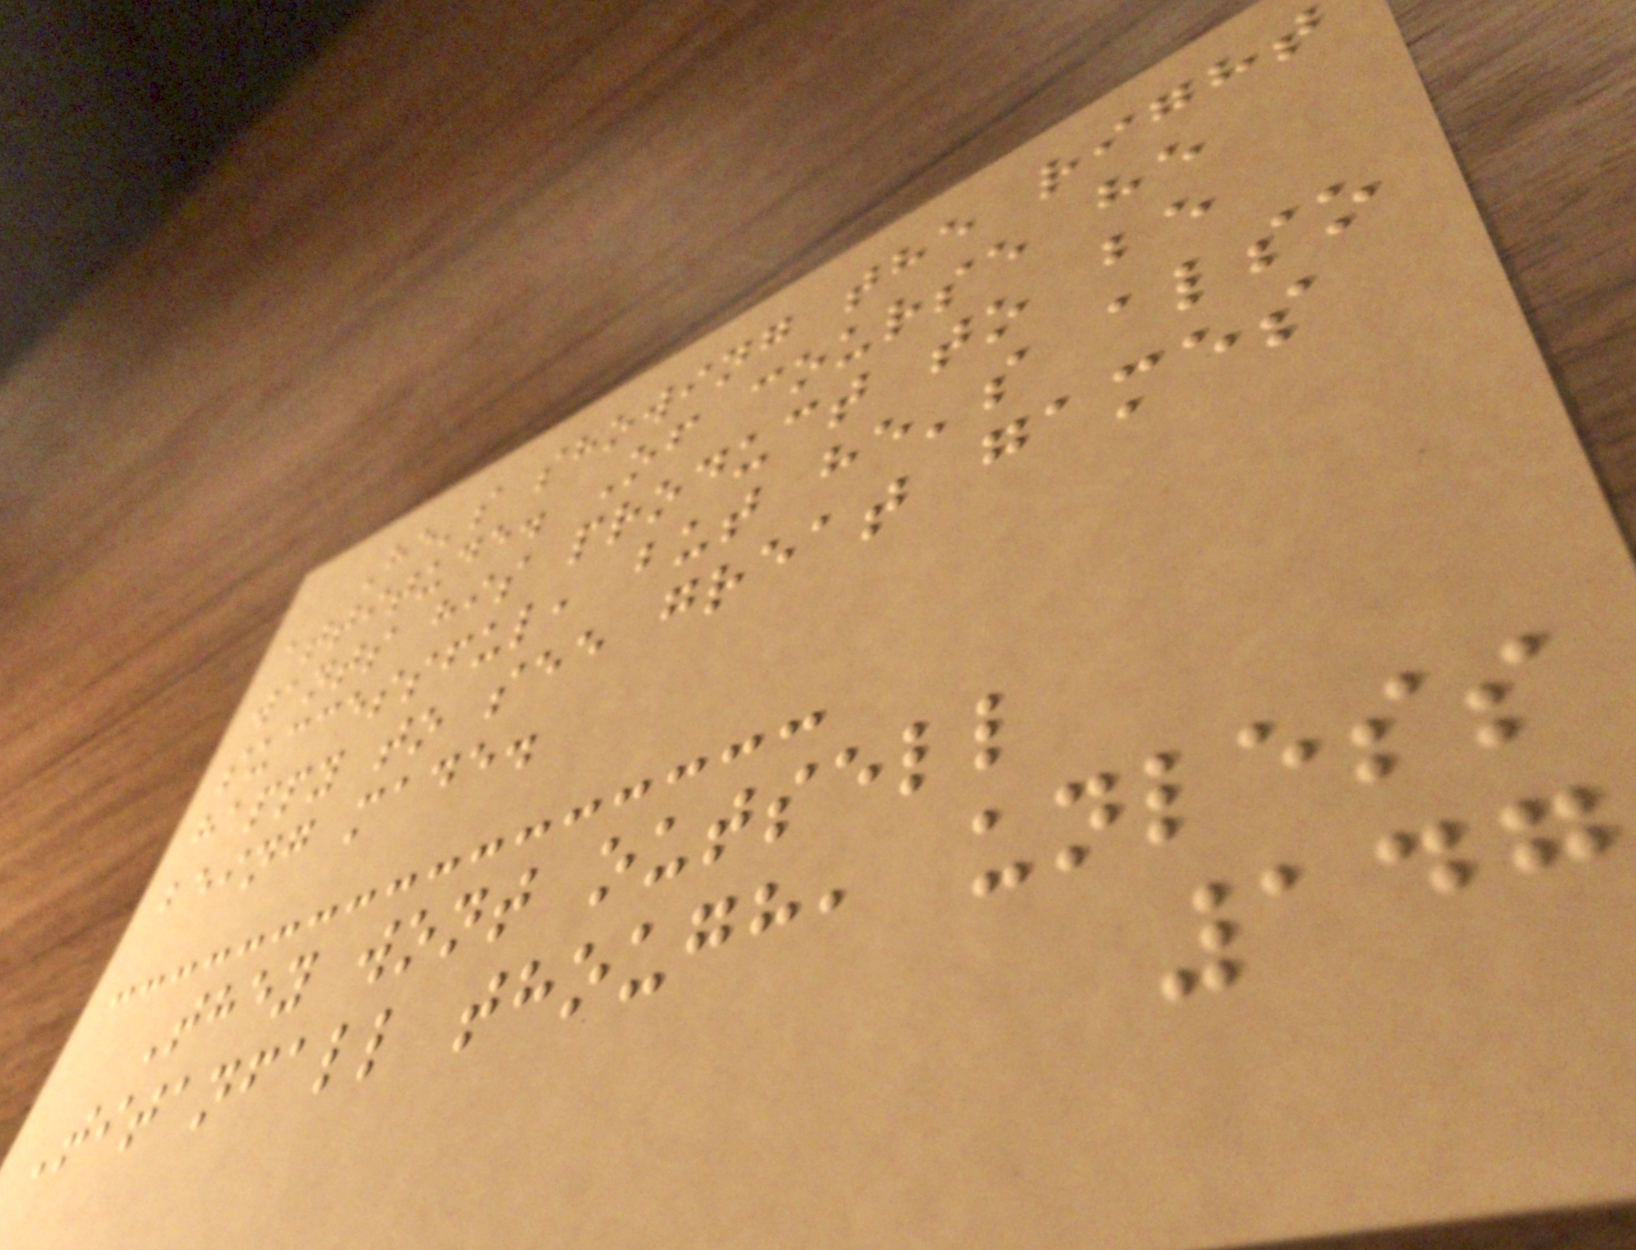He's showing the right
attitude. Of course he
wants his product to be
successful, but he's also
happy to see great games
being made.
They wont outsell
Titanfall though, unless
147
